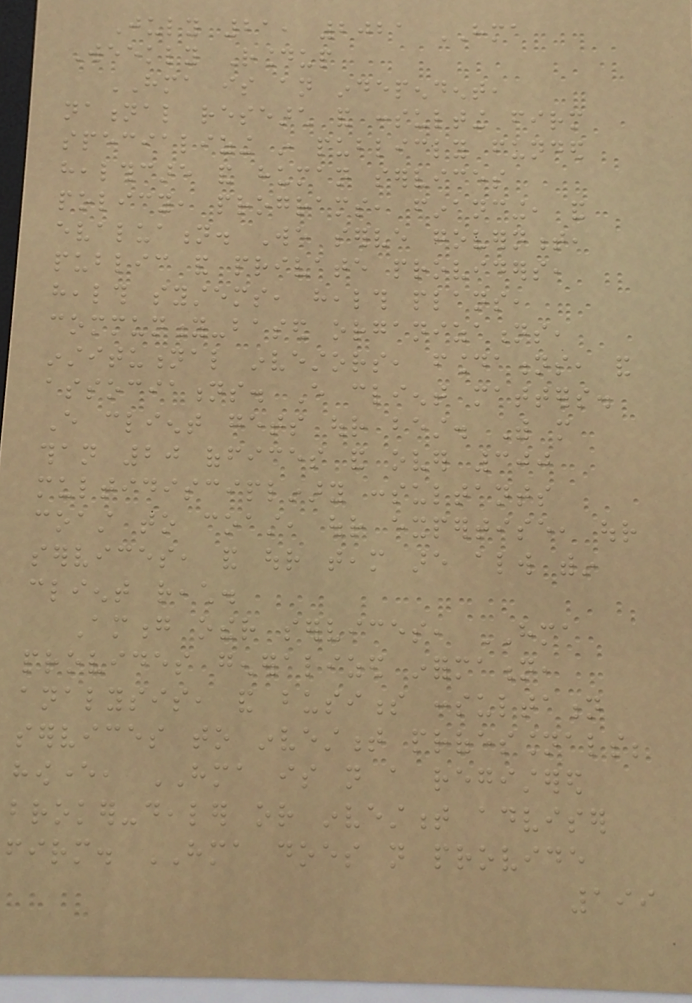July 21, 2021 HMA
Weekly Roundup
HMA is an independent,
national research and consulting firm
specializing in publicly funded
healthcare and human services
policy, programs, financing, and
evaluation. We serve government,
public and private providers,
health systems, health plans,
community-based organizations,
institutional investors, foundations, and
associations. Every client matters.
Every client gets our best. With more
than 20 offices and over 300
multidisciplinary consultants
coast to coast, our expertise, our
services, and our team are always within
client reach.
Among other services, HMA
provides generalized information,
analysis, and business consultation
services to investment professionals;
however, HMA is not a registered
broker-dealer or investment adviser
firm. HMA does not provide
199
